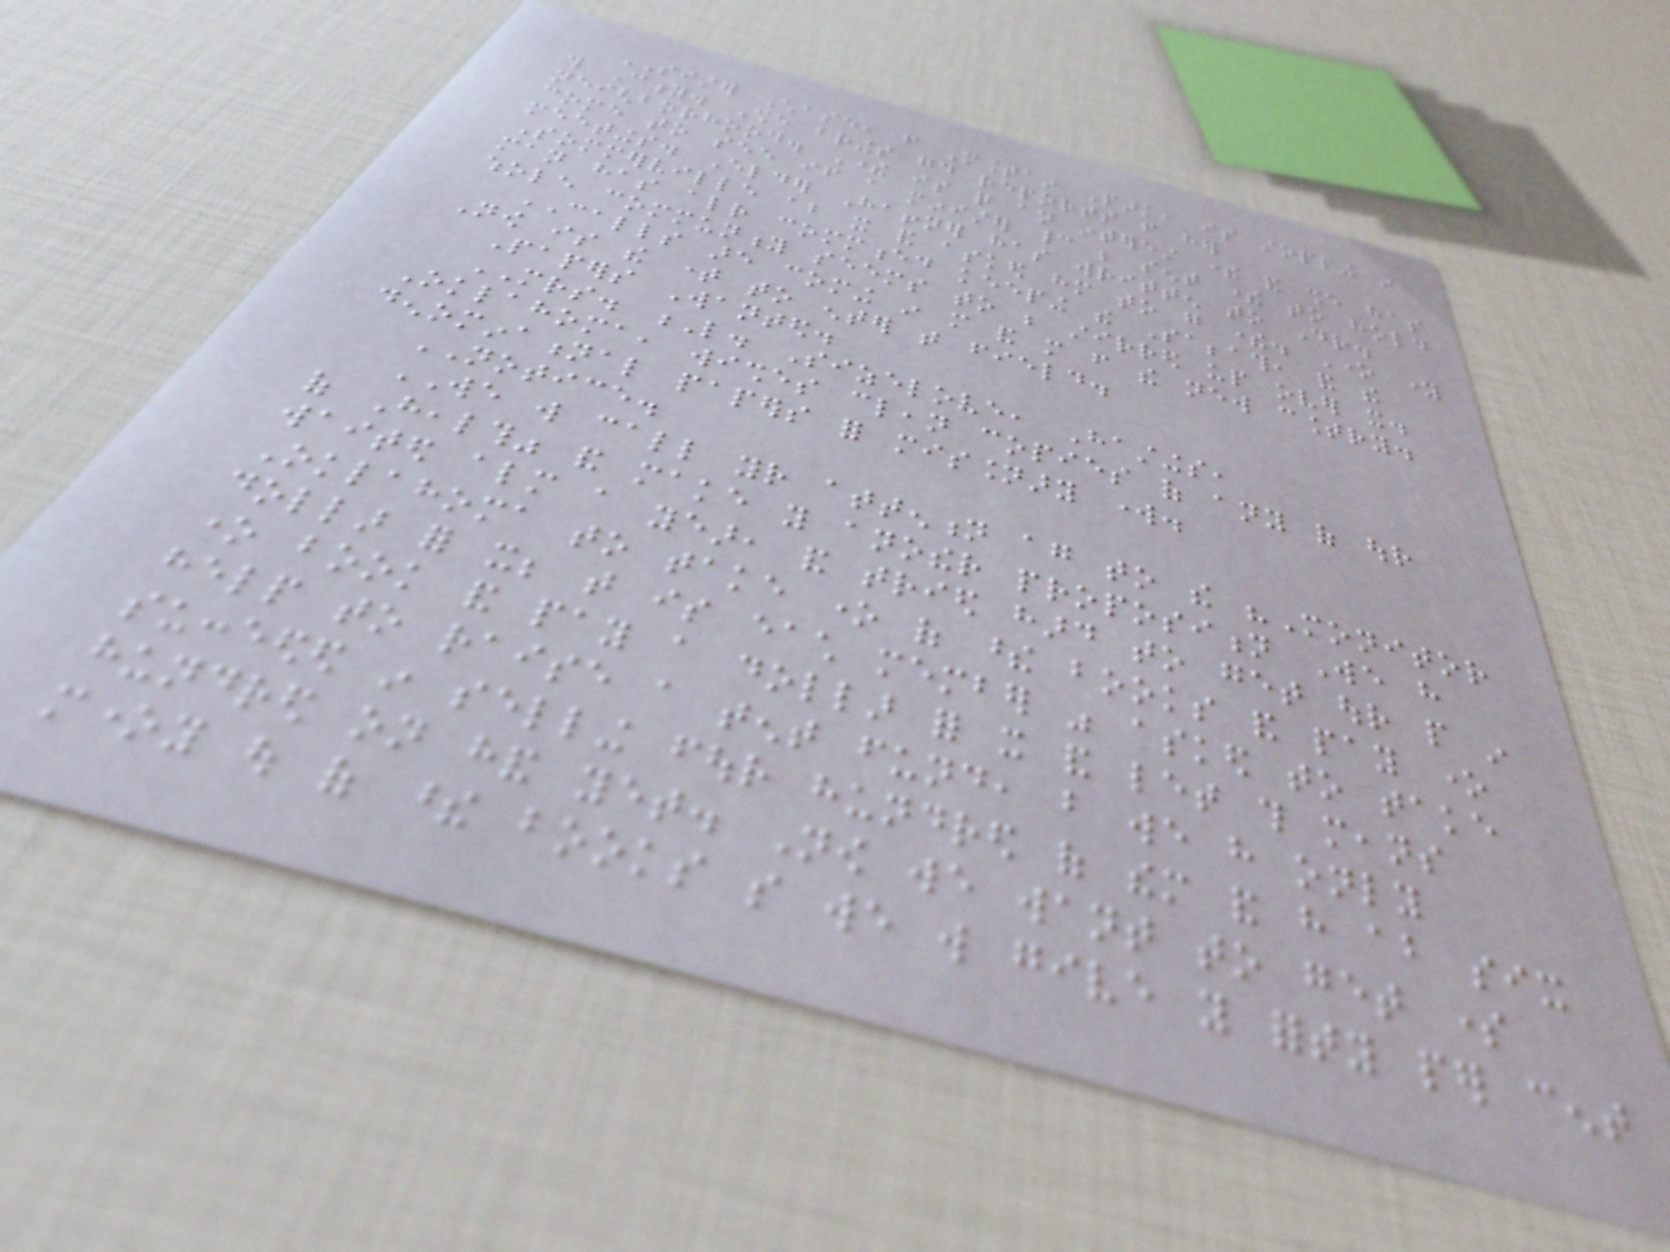SISTER Chase, from Mountain Park, is stopping in
this City. She brings good reports from her
neighborhood. There is quite an interest there and she has
come to see if a minister cannot be sent there to hold
meetings. Elder Haffner has written to Dr.
Sommerville about it and asked him to go there. One young
man has already commenced keeping the Sabbath, and the
whole community seems to be stirred up over it.
CALLS are coming in more and more from the new country.
Now is the time to enter that field.
Papers Wanted.
MRS. L. Sizelove, Hastings,
Oklahoma, wishes clean copies of any of our
denominational papers for missionary work.
NOTICE.
WE will call your attention again to the "Monitor
of Health" and make you another proposition We have
waited almost a year, and tried hard to get our people in
Oklahoma to take one of these books and pay one
dollar for it; that is each member was asked to take
one book and pay a dollar for it and let this means
help to raise a tent fund, but we have only
succeeded in selling four hundred of them and have about six
hundred on hand yet. Now we want to get some
money out of these books so we will give you forty per cent
